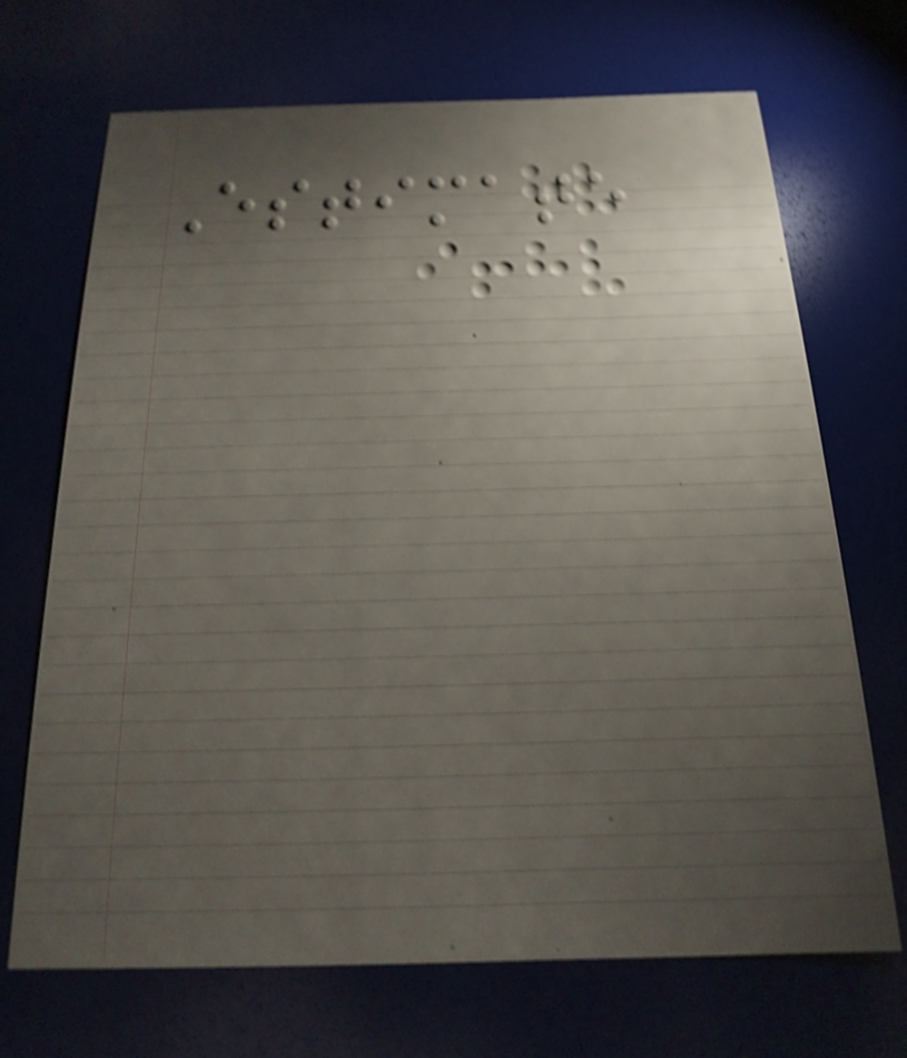Estimate
